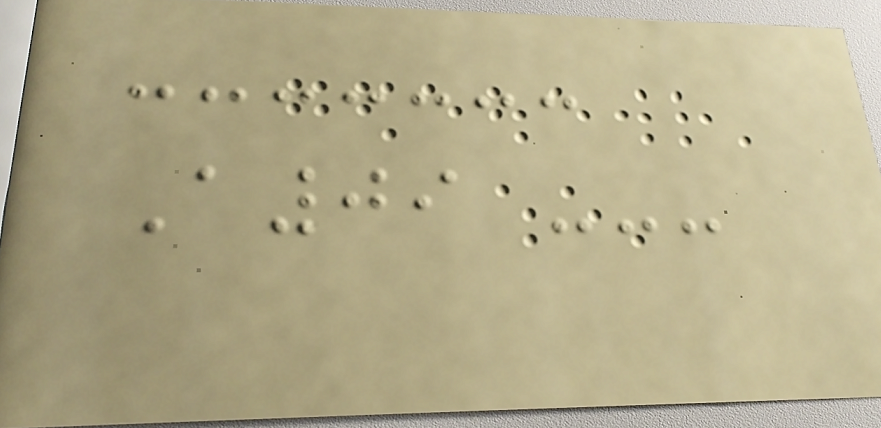A09 ---
